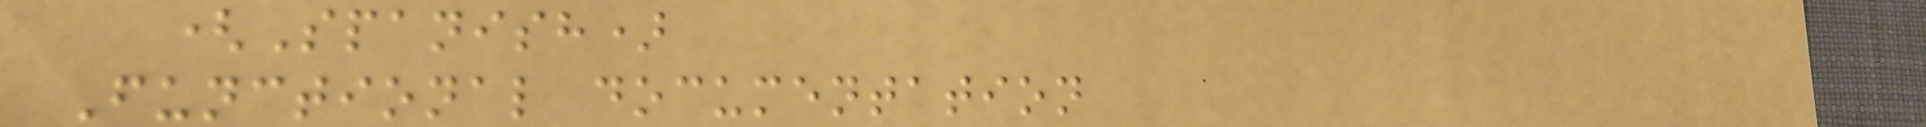(Spanish)
Functional documentation
